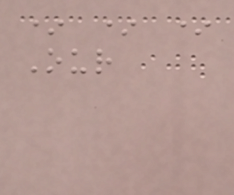* * *
Our
